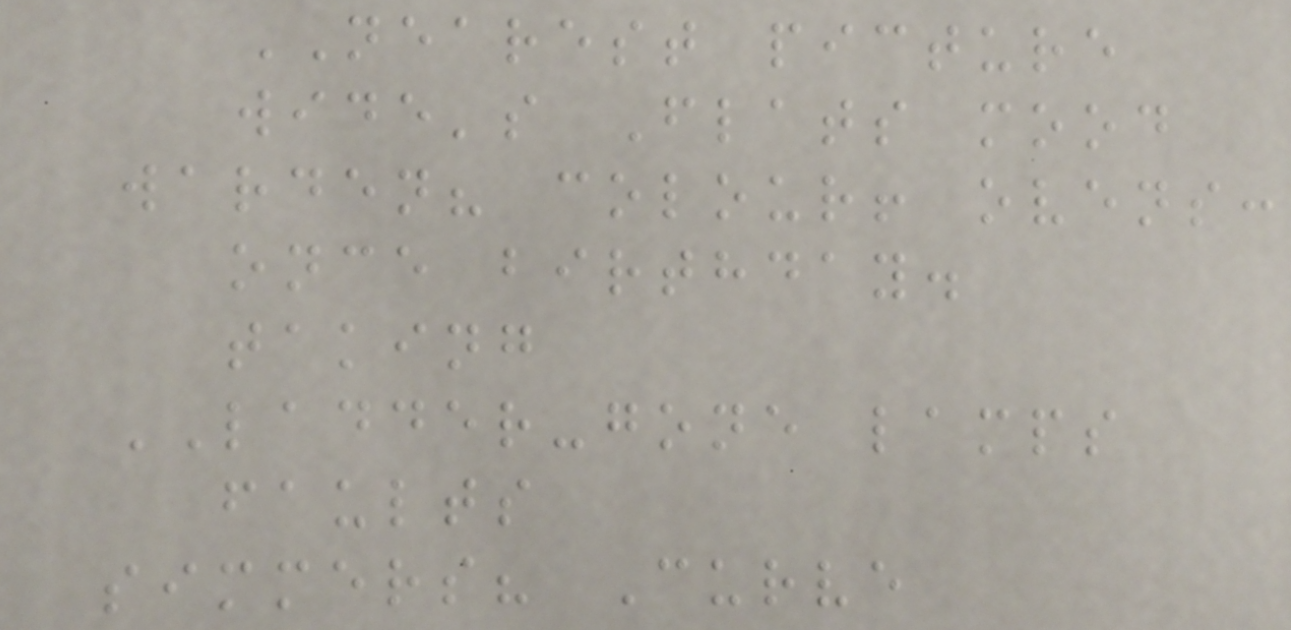NEAREST picture
wide's Flats mood
warden? colour! ovens:
once birthday.
taking
LADDER-gone lamps
faults
simmers? Curve
